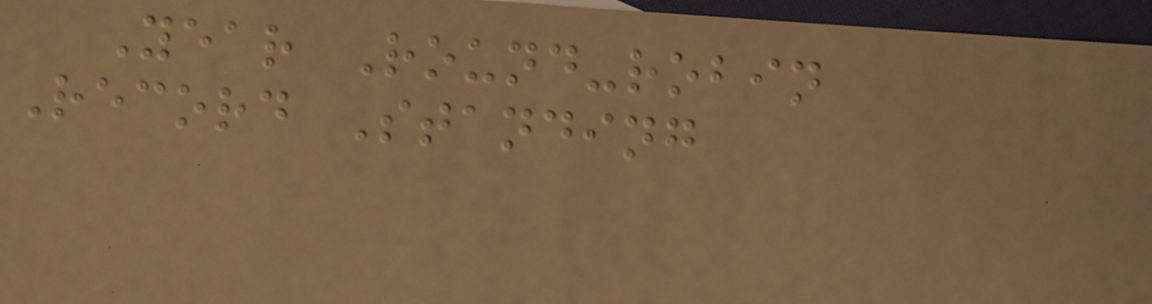Year Round-robin
Record Standing
